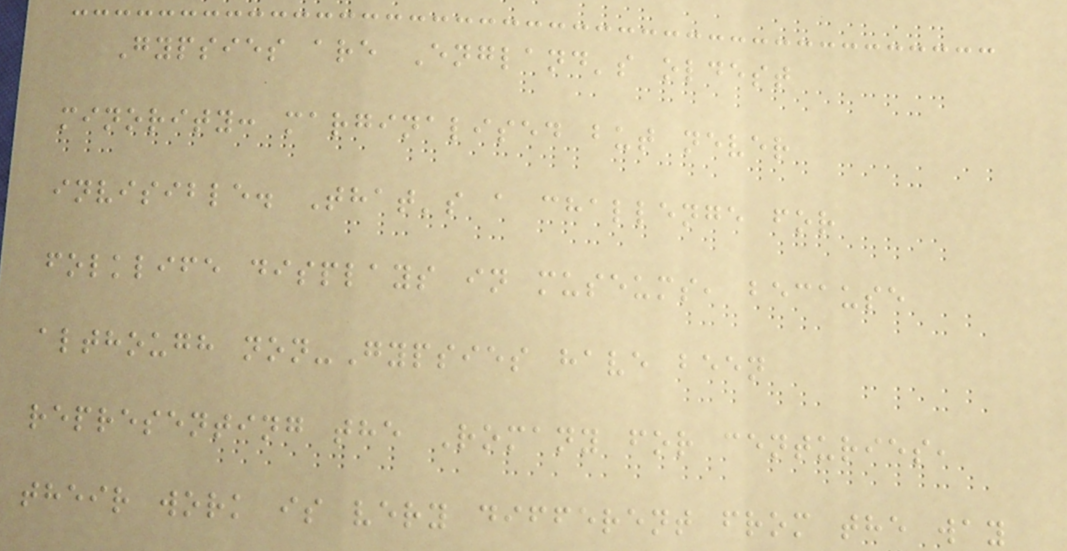Gypsies are England's oldest
minority: marginalised but never
invisible. That's a challenge for
folklife displays in museums, because
although non-Gypsies have been
representing the Romany for centuries,
their work is very different from the way
